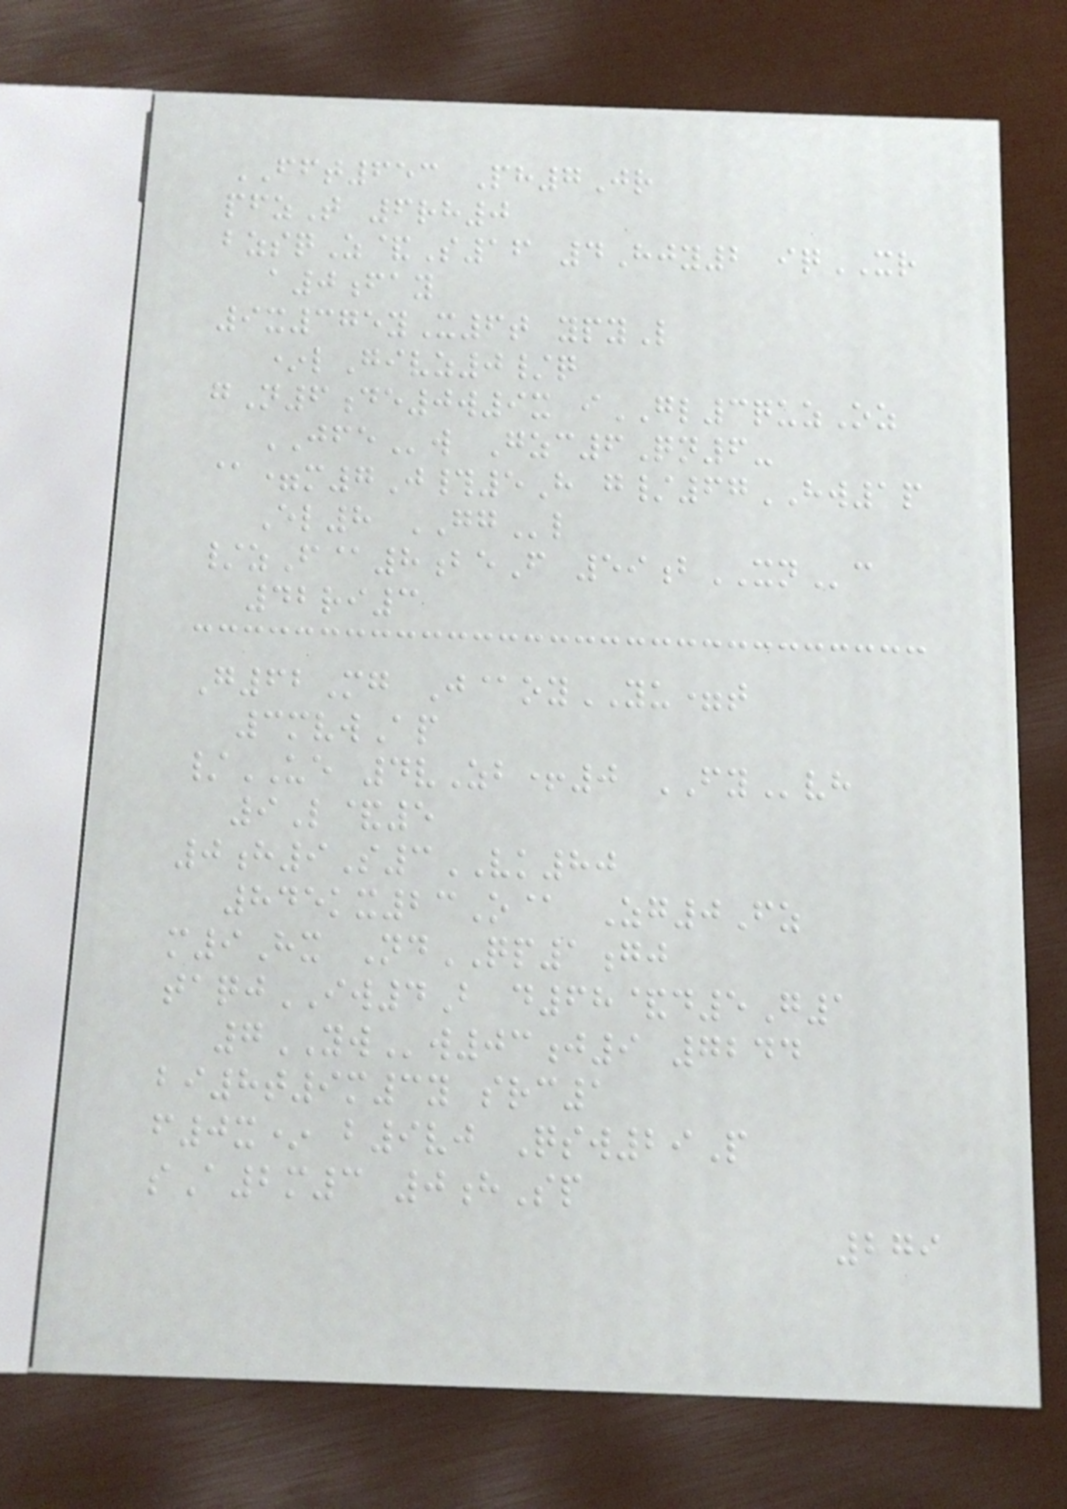FFT653 Ph7Jr
pfzT 6rh0
bzsqZ&S16 4Hjy2 iqXR
a0fay
9x375yX6t ypyL
*lGivz0/q
gN6de0w9x iGL3quzOz
JFEw Gzc6Qn6-
@=m7J#5H g/67HW1p
El8 GGl
/zF@8beF 59bXNc
42ri3
G62Mg J@oyYU=t
3mvwAp
/UE 4vZb+0 FYvh
9L&5
0h9S3VK80
845kx23O@ Zg0Fz
m9Hx NdQP1gj
taqjIW4B d68&d5G1
7YWw03j9 7244
bi8t9m3y src1
f0x* b9vj Qsw29P
sA2m3 0hSp
279
